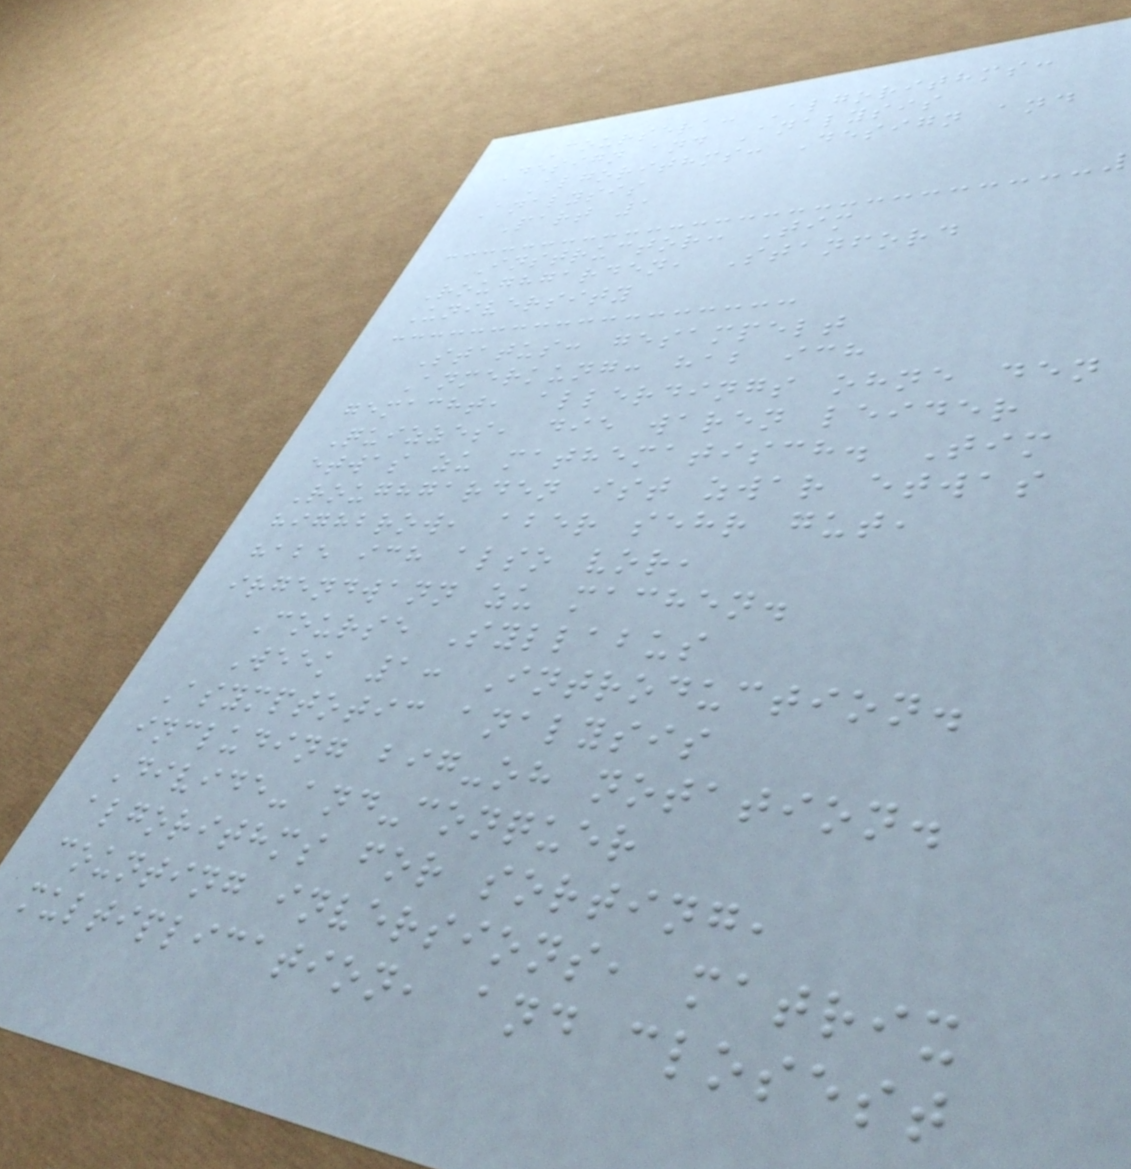Coursera: Algorithms:
Design and Analysis
Algorithms: Design and
Analysis
Part 1
Instructor: Tim
Roughgarden, Stanford
University
Status: gesampelt
Anmerkung: hab ich
gemacht, allerdings ohne den
Quizzes, die waren leider
etwas zu mathematisch. Tim
Roughgarden ist zwar etwas
highbrow, aber sehr gut,
habe ich also vor,
irgendwann zu machen.
Course Syllabus
Week 1: Introduction.
Asymptotic analysis
including big-oh notation.
Divide-and-conquer
algorithms for sorting,
counting inversions, matrix
multiplication, and closest
